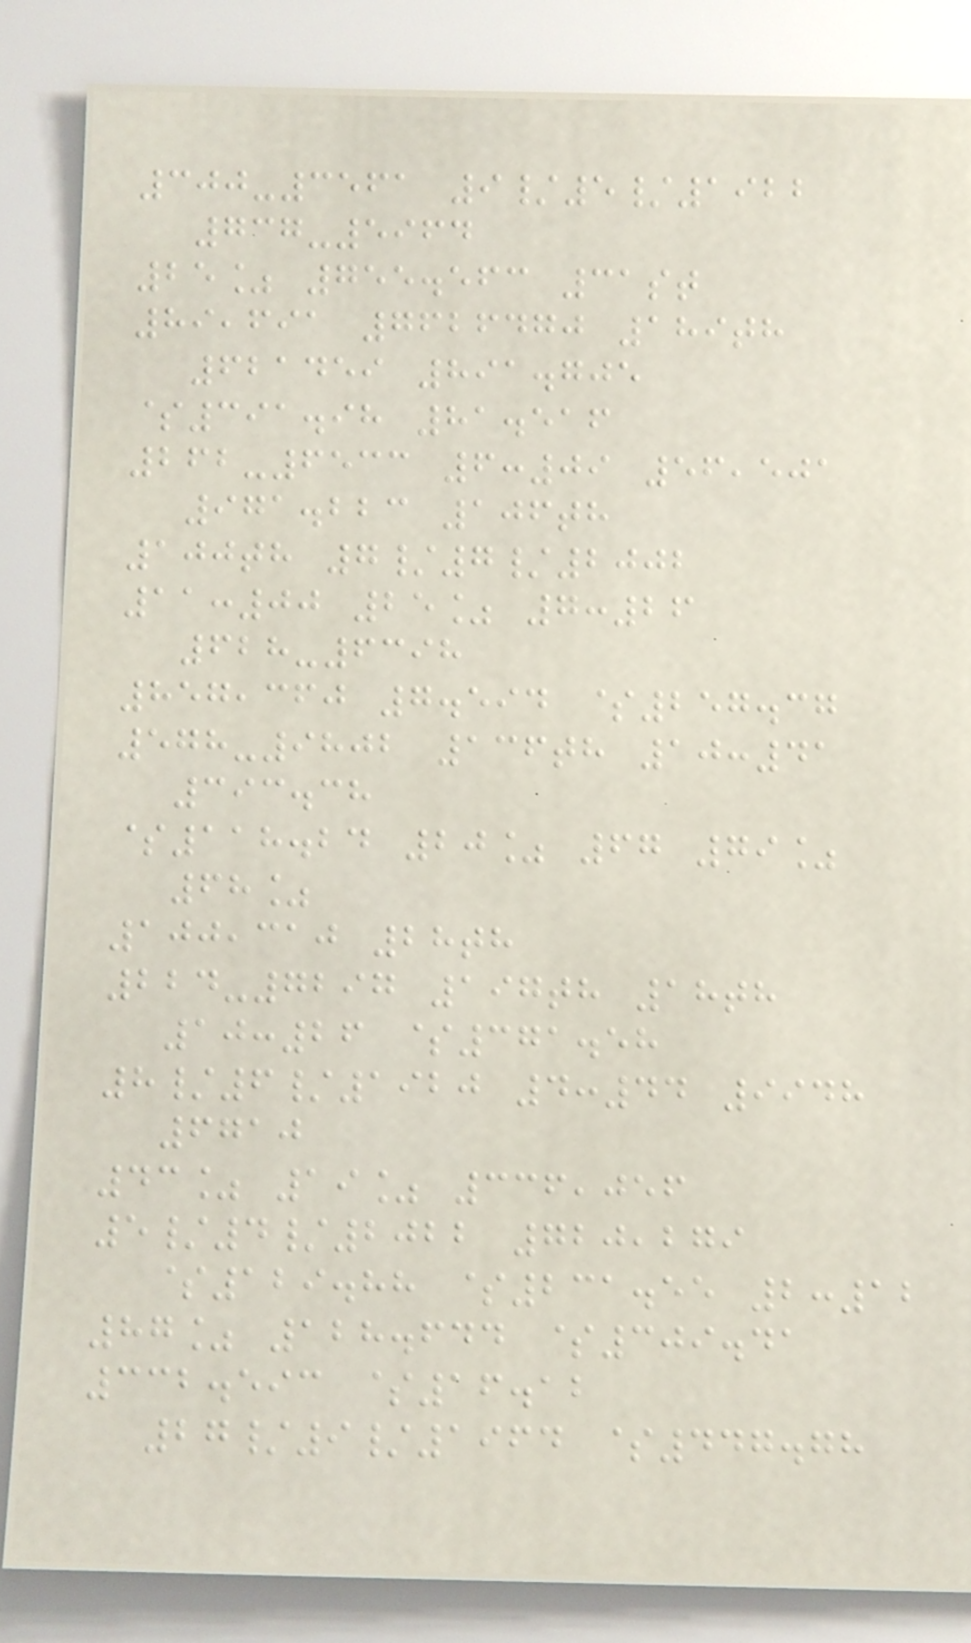300-3561 9/5/1922
737-5964
25% 755.563 31st
89,691 7626470 189th
621459 891.705
$391.98 81.516
262-6533 6:09 56,501
971.223 106th
100th 7/7/2002
11:00 25% 7:26
628-6398
857,360 7.594 $257.37
578-9802 136th 10:41
393.38
$118.24 20% 67 79%
68%
100,310 28th
224-7297 197th 18th
10:26 $371.58
8/6/1920 4:44 9948
6710
43% 19% 336,056
5/4/2022 720,279
$129.88 $231.55 2:12
87% 128.644 $309.41
332.593 $16.12
27/9/1964 $447.78
